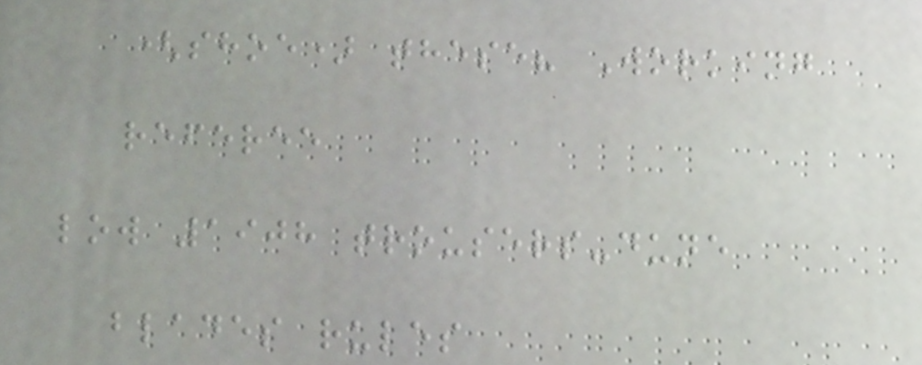(shoe) these? Working
referee
low 1908 trousers-dune
blades rules
